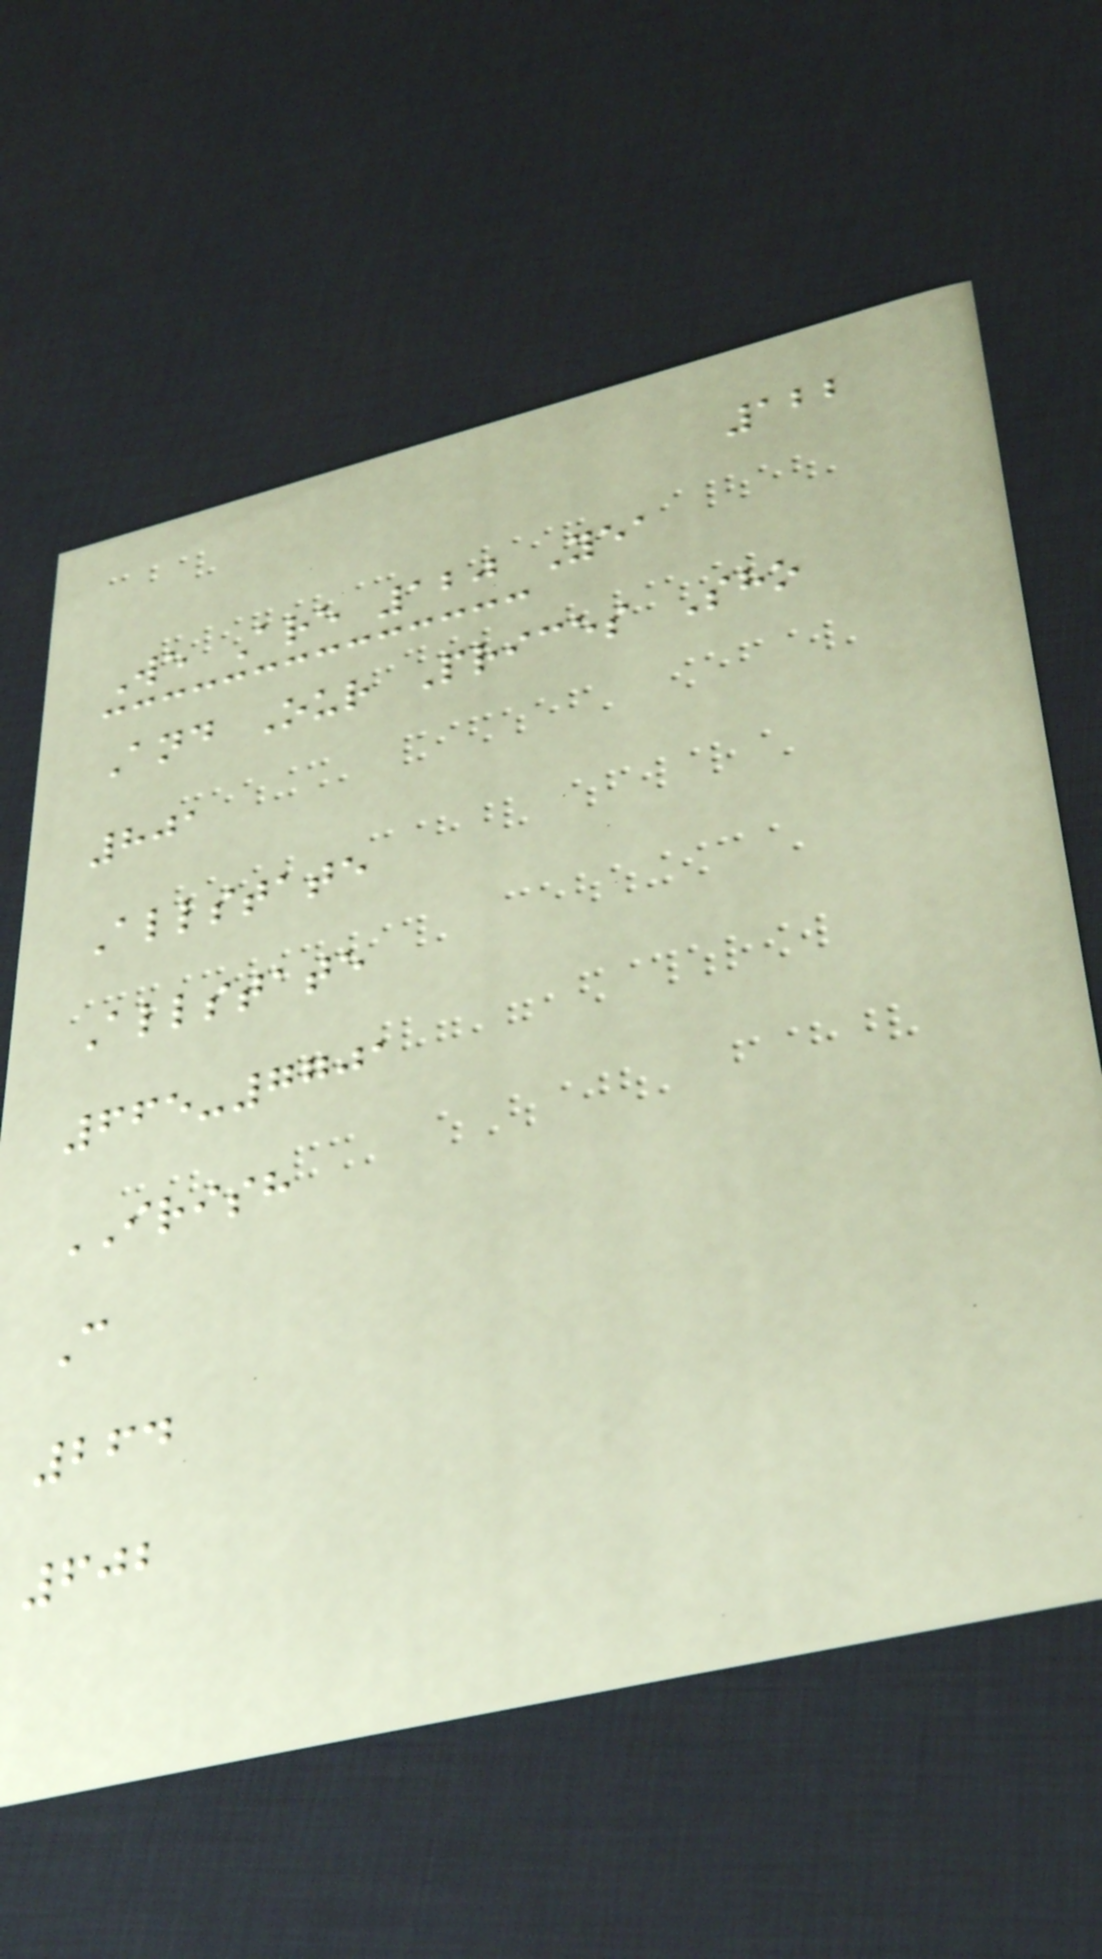122
We Are 120 Yea
And Our Prices Sho
801
Allstate
Allstate
665-7701
IRISH
C
264
602
